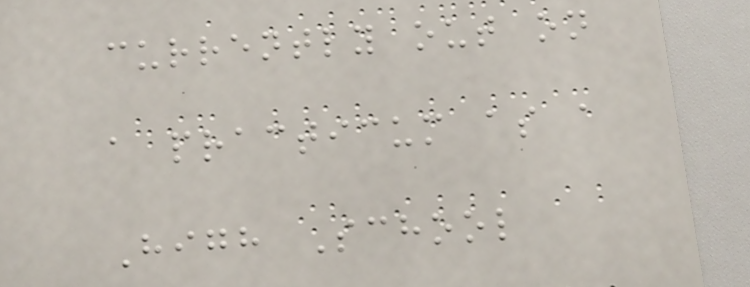currently out on
a practicum as a
High School
